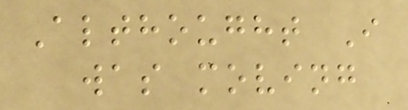Althought I
was moving
